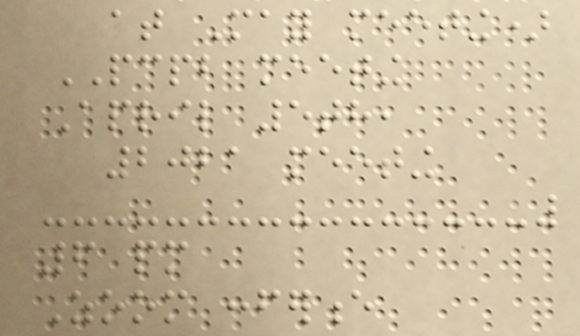at May meeting)
PCPB meeting
April 5th,
2021 meeting
6 pm
Zoom conference
